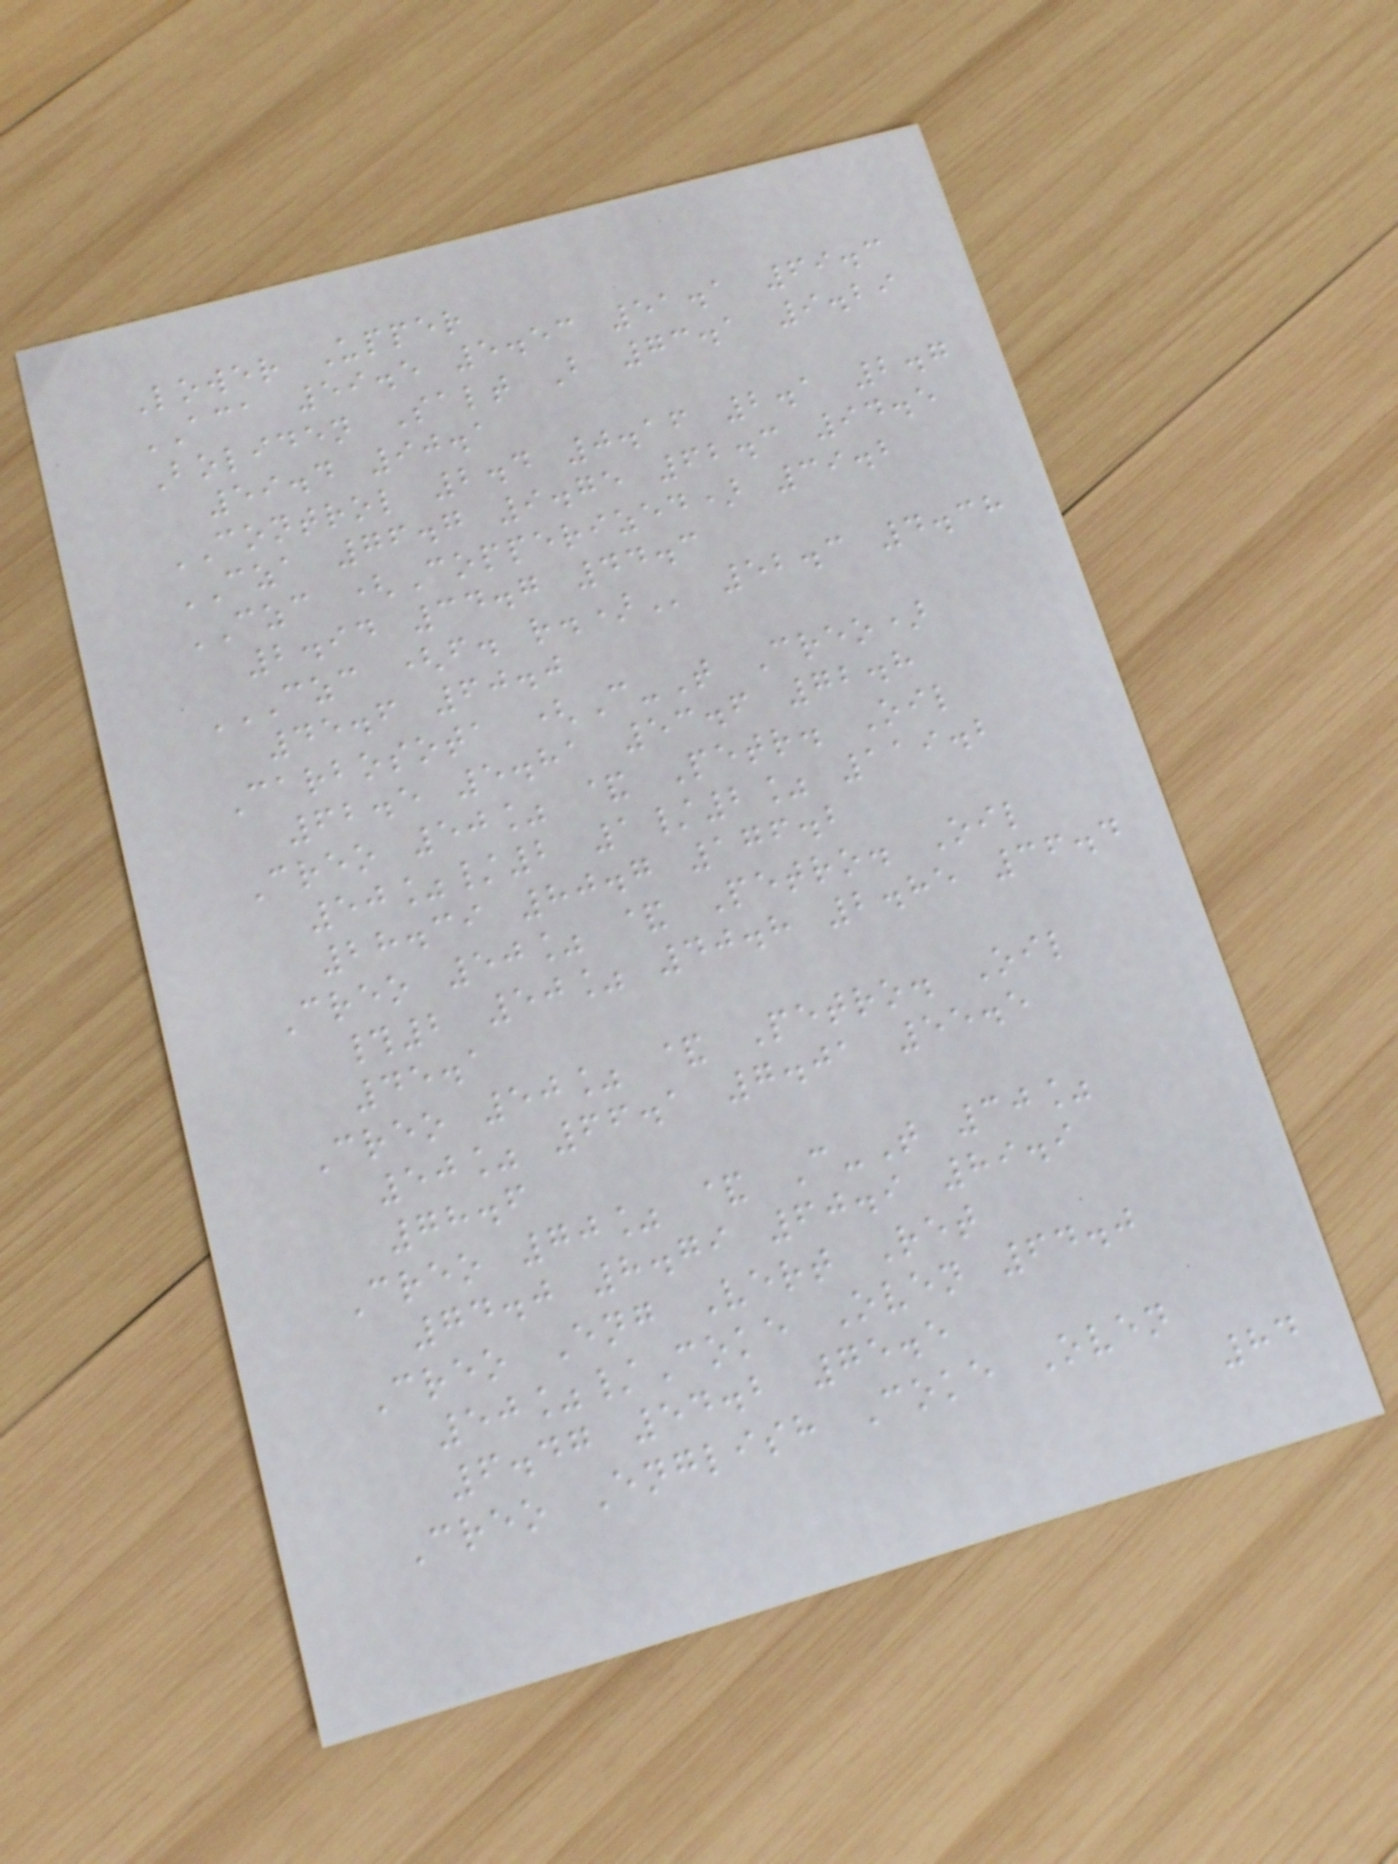Lower Upper
ACA 59.5 5.53 51.1 69.3
Boliden Salt B 73.1 9.29
59.4 90.1
CONTROL 2.4 0.16 2.1 2.7
CZA 76.7 9.75 62.3 94.5
CZC (Copperized) 39.2
2.94 34.7 44.3
CZC (F. R.) 52.3 4.38
45.6 60.0
Carbosota (C-T Creo)
62.5 5.81 53.6 72.8
Creo 50% & Petr. Oil
50%/2 1/2% 119.2
28.39 80.7 176.2
Creo 50% & Petro. Oil
#2 50% 40.8 2.85 36.4
45.1
Creo 50% & Petro. Oil
50% 66.1 7.01 55.5
78.6
Creo 70% & C-T 30%
74.0 8.79 60.9 89.9
Creo Eng Vert Ret
50%/Coke Oven 64.0
6.47 54.2 75.5
Creo English Coke Oven
84
